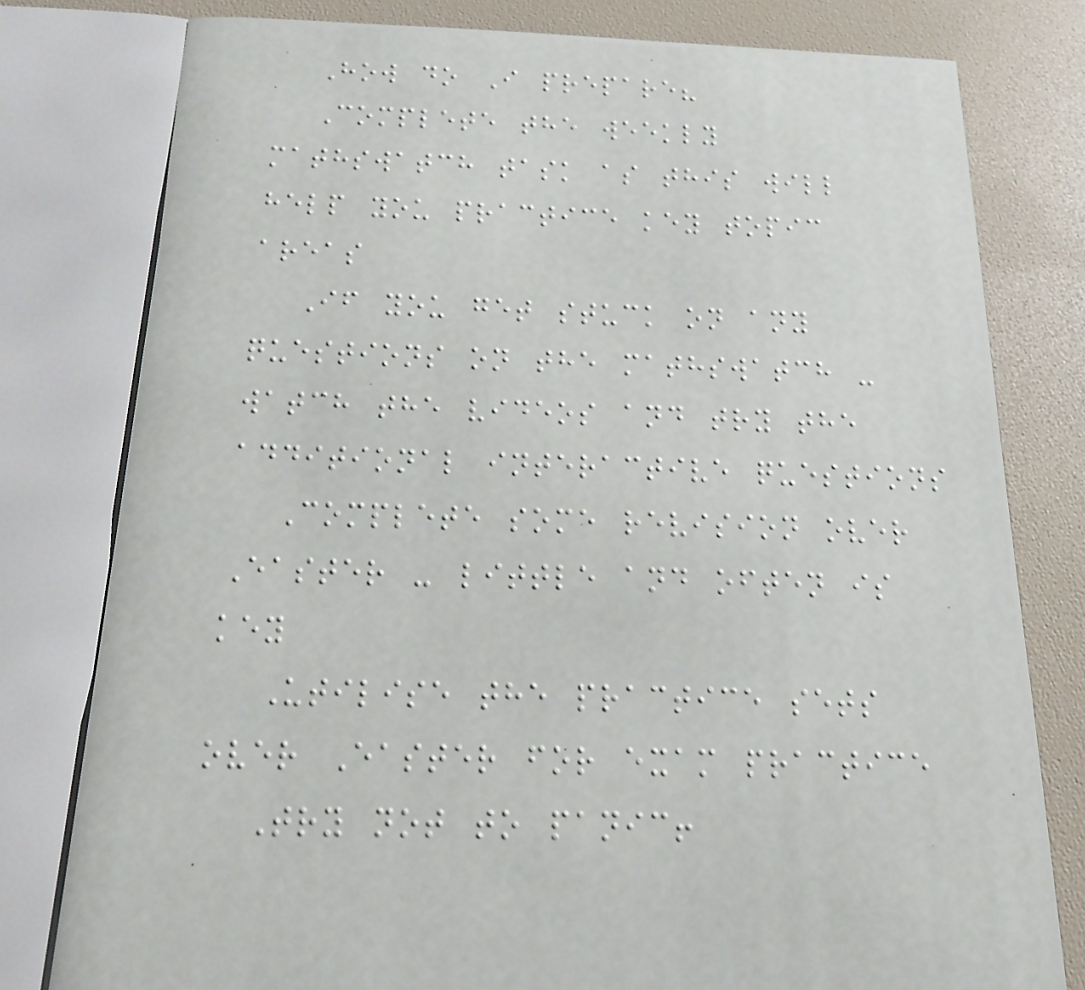How do I prepare?
Complete the weekly
mathswatch task as this will
help you practice key topic
areas
If you get stuck on any
questions on the mathswatch -
watch the videos and try the
additional interactive questions
Complete some revision over
Easter - little and often is
key
Utilise the practice sets
over Easter for exam practice
Try not to panic!
